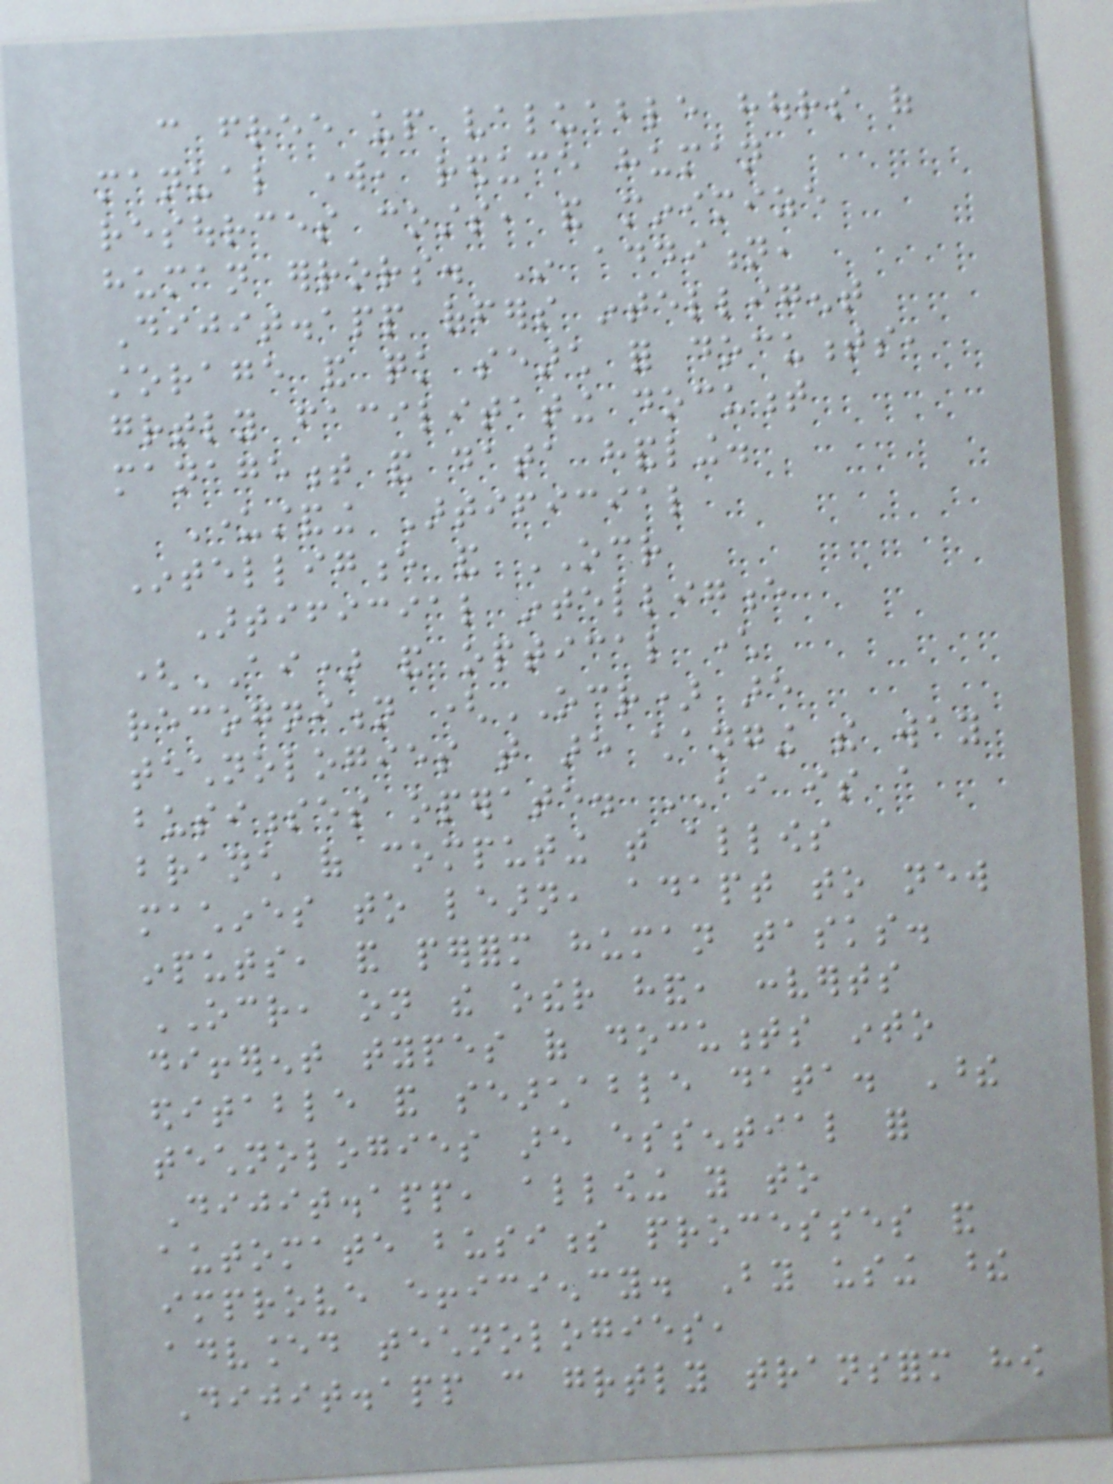can free up valuable hours of
manual work, reduce human
resources costs, and minimize
human errors. In addition,
Dijit.app offers intelligent
storage and quick search for documents,
greatly facilitating document
management and data handling.
Understanding Artificial
Intelligence and OCR
Artificial intelligence
(AI) and optical character
recognition (OCR) are
technologies that are changing the way
businesses operate. AI is a
branch of computing that allows
machines to learn, adapt to new
inputs, and perform human tasks.
OCR, on the other hand, converts
different types of documents into
editable and searchable data. These
technologies are essential for
Dijit.app, allowing you to
automate business processes and
improve efficiency. By using these
advanced technologies,
Dijit.app can greatly transform how
